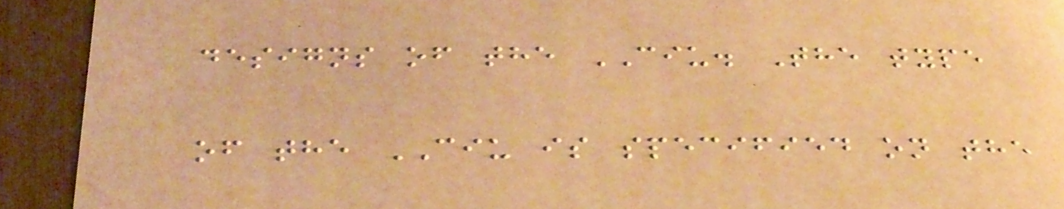designs of the CIU. The type
of the CIU is specified on the
